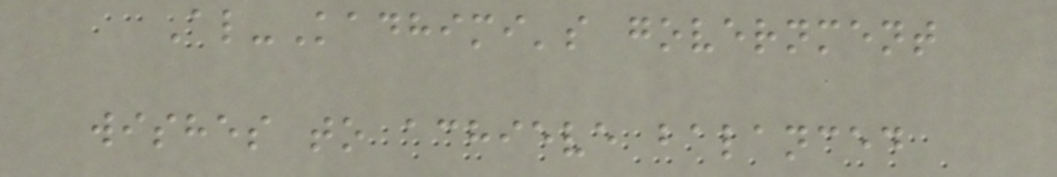Al-Kadhimi's government
wishes to achieve balanced
